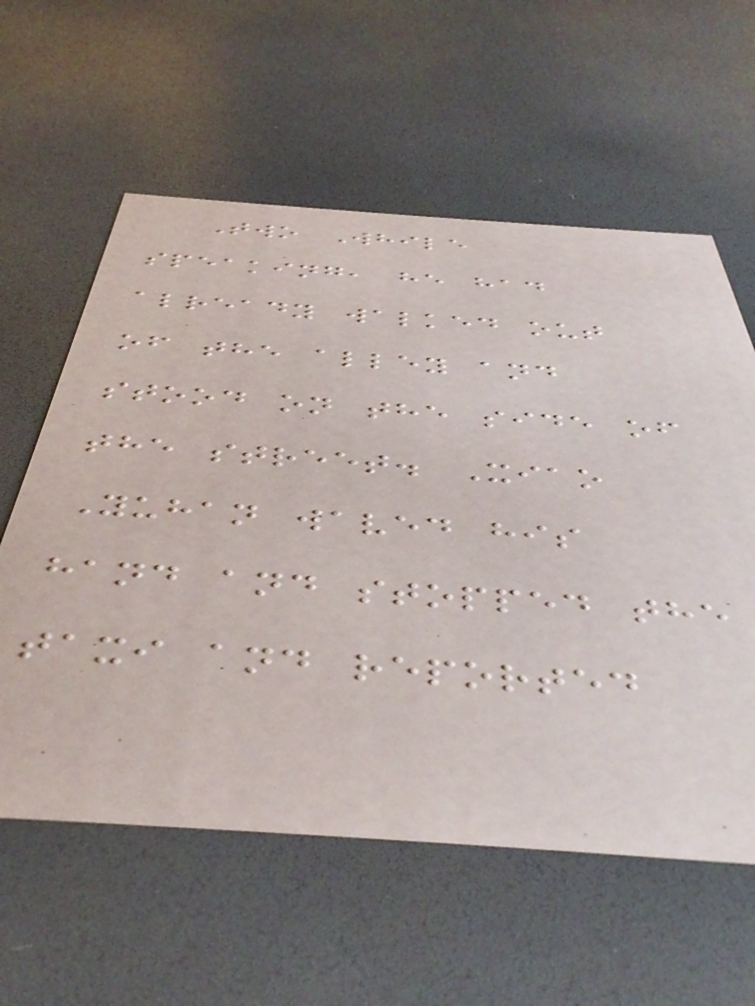Two While
speaking, he had
already walked out
of the alley and
stood on the side of
the street. Xiao
Yuhan waved his
hand and stopped the
taxi and reported
